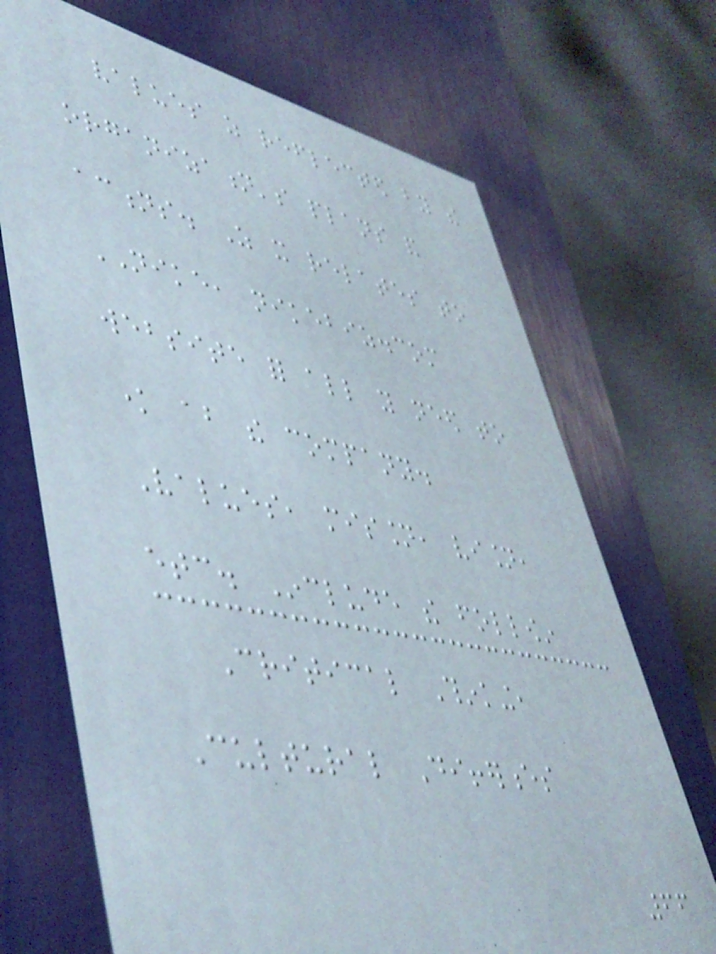values as reflected by the
organization's plans and
actions. As it relates to
NIKE, nikebiz.com
website for all you need to
know about the company.
Values, mission, vision,
etc. Include the followin
Critical Thinking,
Cultural Differences
66
